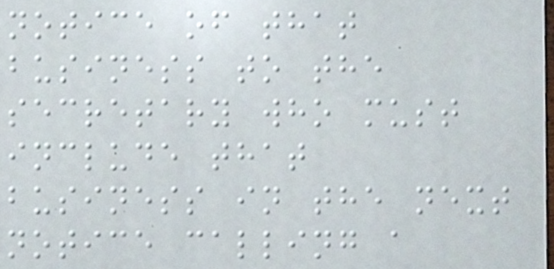notice of that
business to the
secretary who must
include that
business in the next
notice calling a
